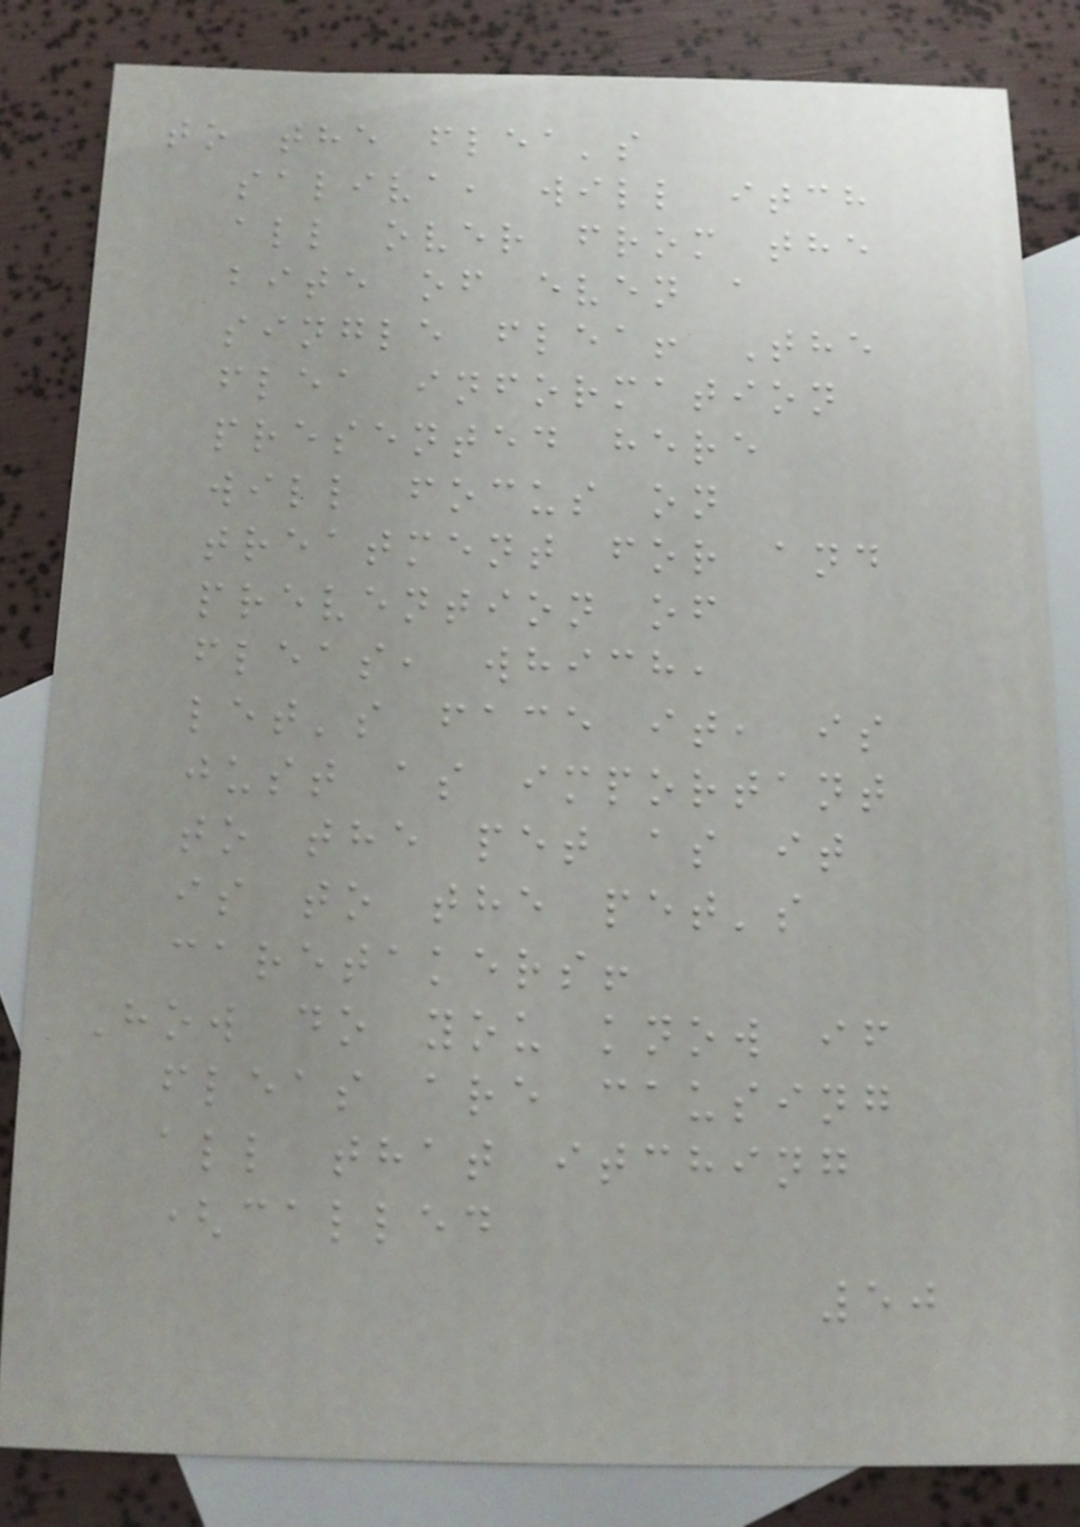to the flea's
saliva, will itch
all over from the
bite of even a
single flea! The
flea information
presented here
will focus on
treatment for and
prevention of
fleas, which,
let's face it, is
just as important
to the pet as it
is to the pet's
caretakers!
How do you know if
fleas are causing
all that itching
(called
50
